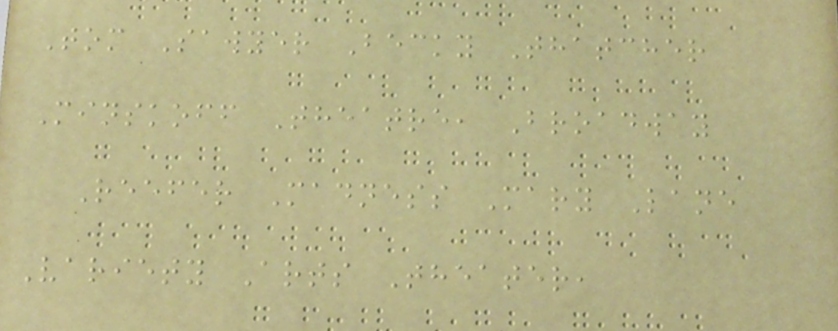Tom Sawyer Becky Thatcher
Minskoff Theatre, Broadway
Reefer Madness Mary Lane
Variety Arts Theater,
